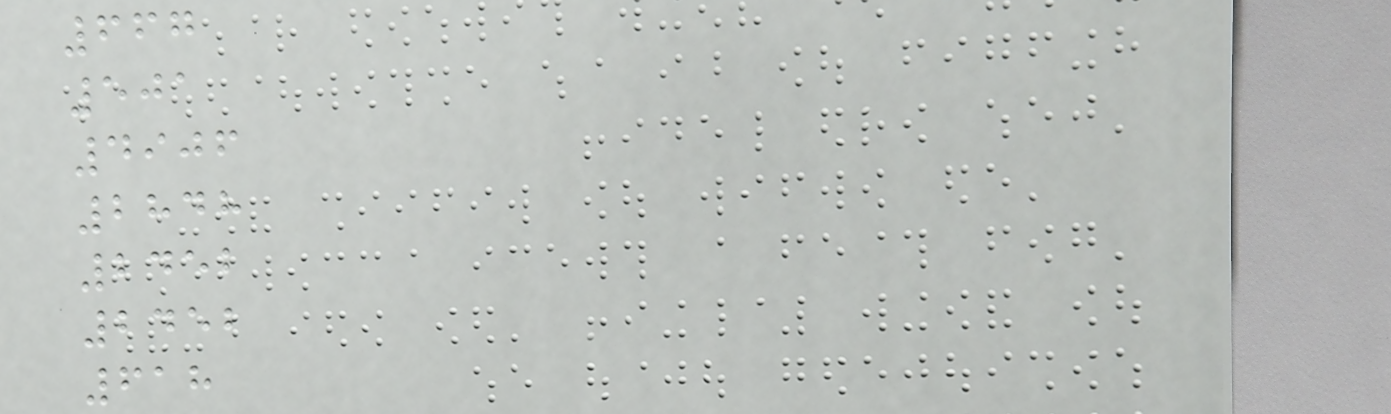667
501
4906
2848
2452
2452
618
